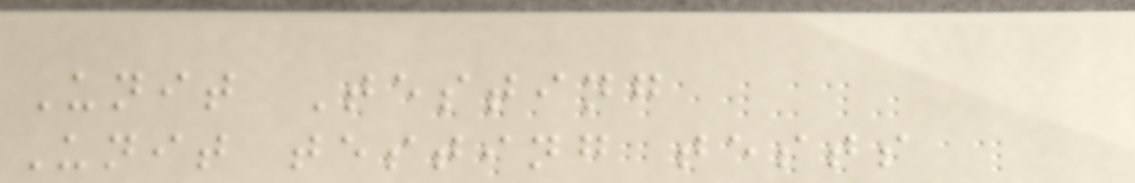Unit Testing
Unit testing tests
